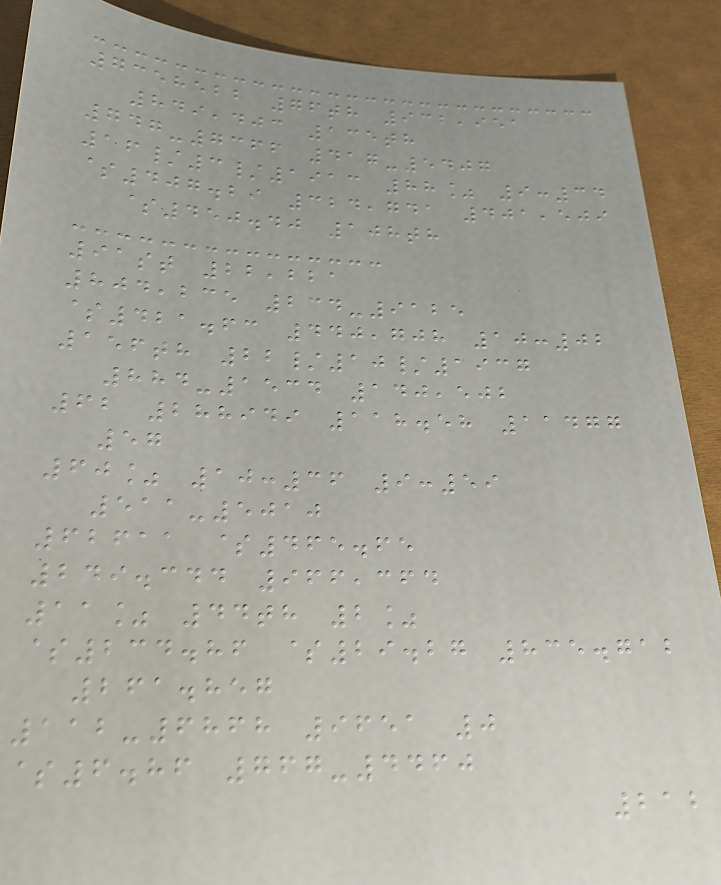7358522 76th 932,951
849,403 135th
747-7366 417-5407
16/3/1913 88% 9:34
$407.29 324,741 401,509
$450.40 108th
91st 22,221
804,235 234-9125
$421.63 440,708 10:02
156th 22/10/1937
884-1534 140,502
62 288949 118.58 11477
57
60% 10:36 9:59
511-5010
62611 $465.65
249.344 966,364
11% 44th 2%
$234.86 $29.27 835.712
261.857
112-6868 9651 0
$6.86 767-4460
212
